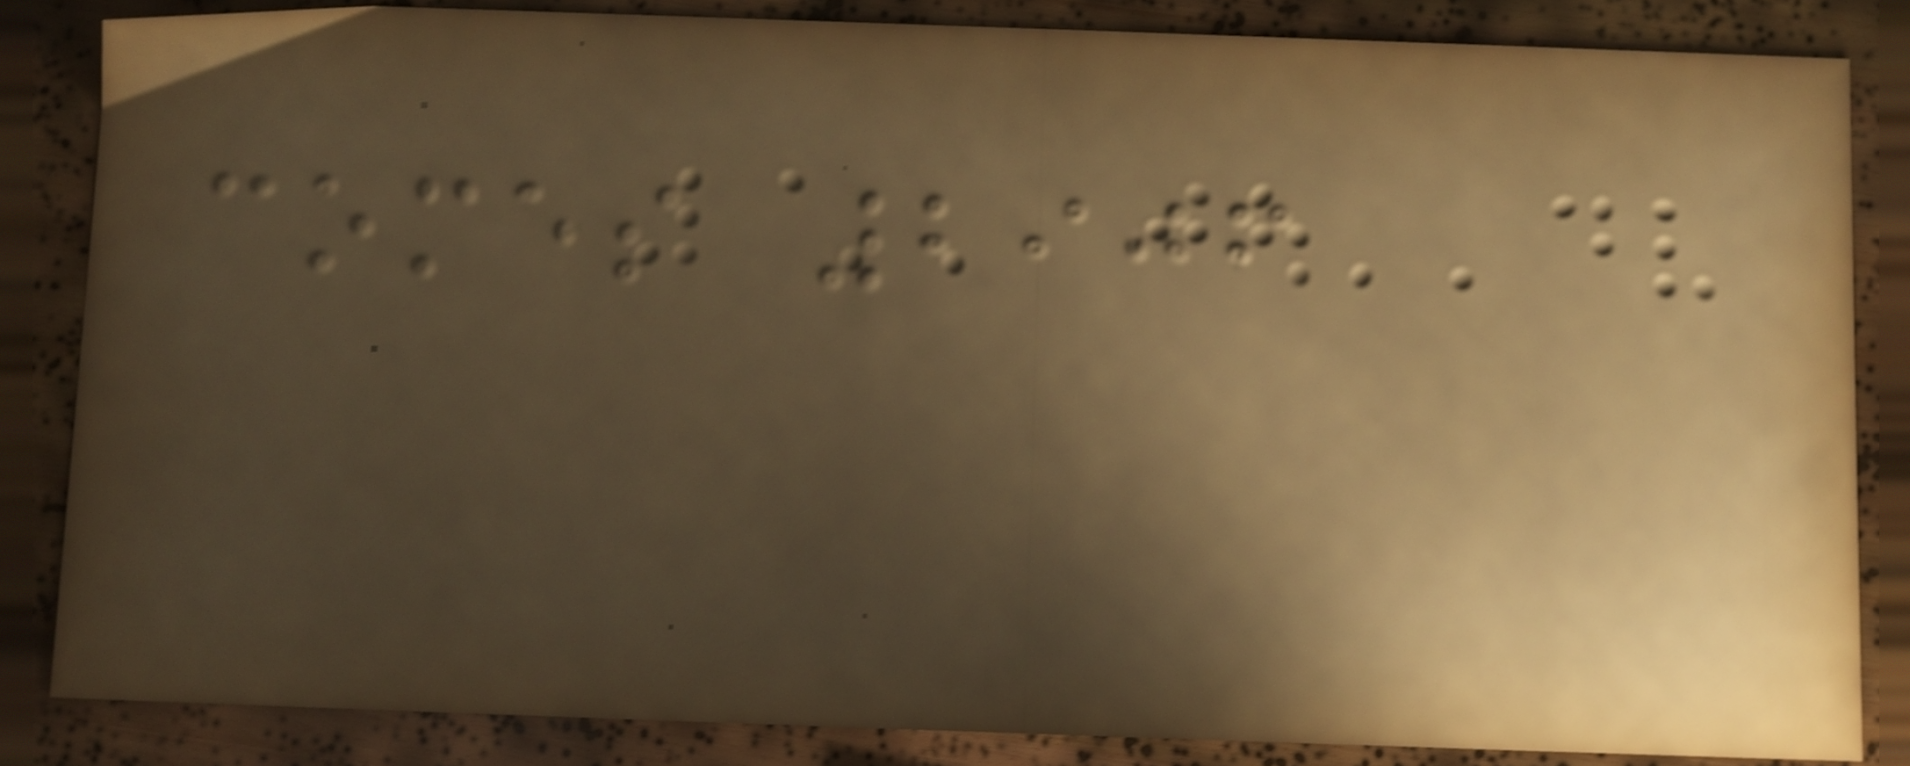comes 2906
